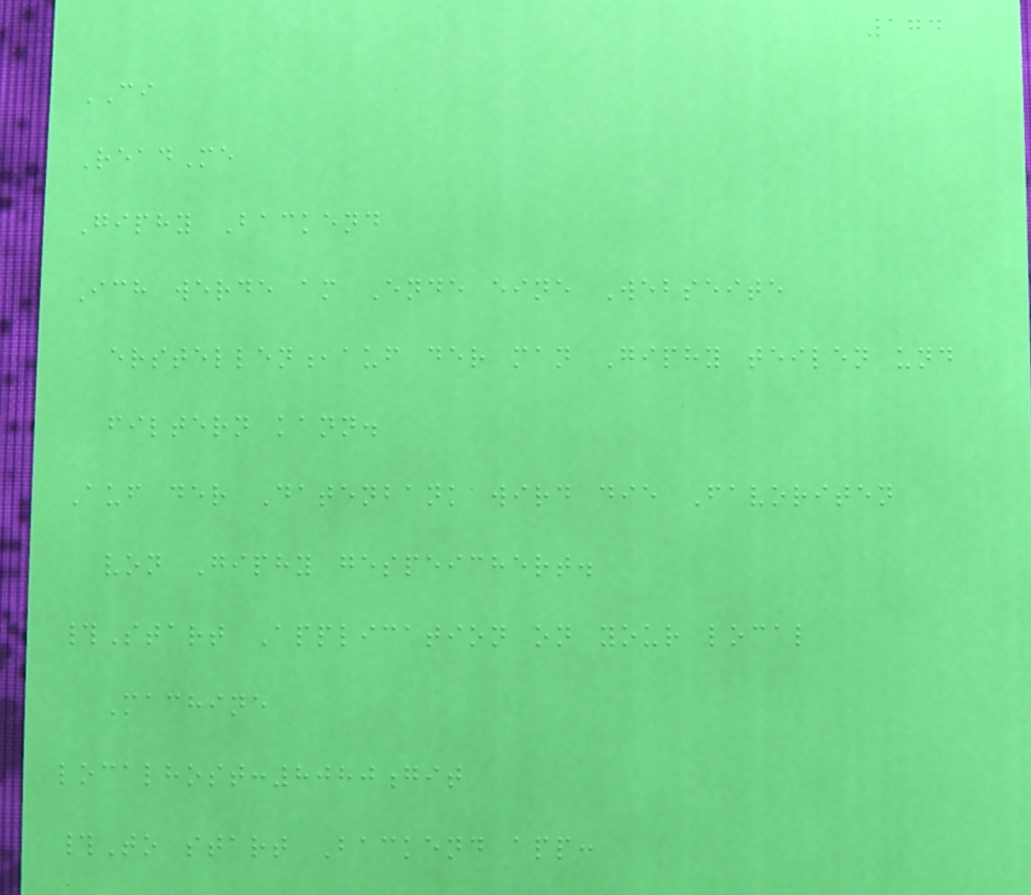174
CI
ReadMe
Giphy Backend
Ich werde am Ende eine Webseite
erstellen,auf der man Giphy teilen und
filtern kann.
Auf der Datenbank wird die Favoriten
von Giphy gespeichert.
#Start Application on your local
Machine
localhost:8080git
#To start Backend app:
